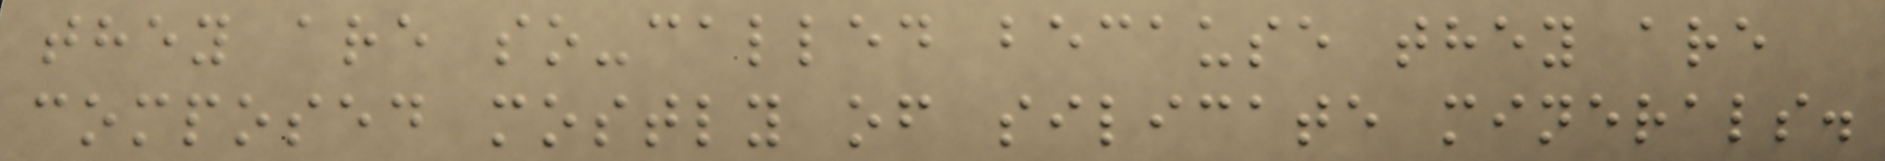they are so-called because they are
composed mostly of silicate minerals.
